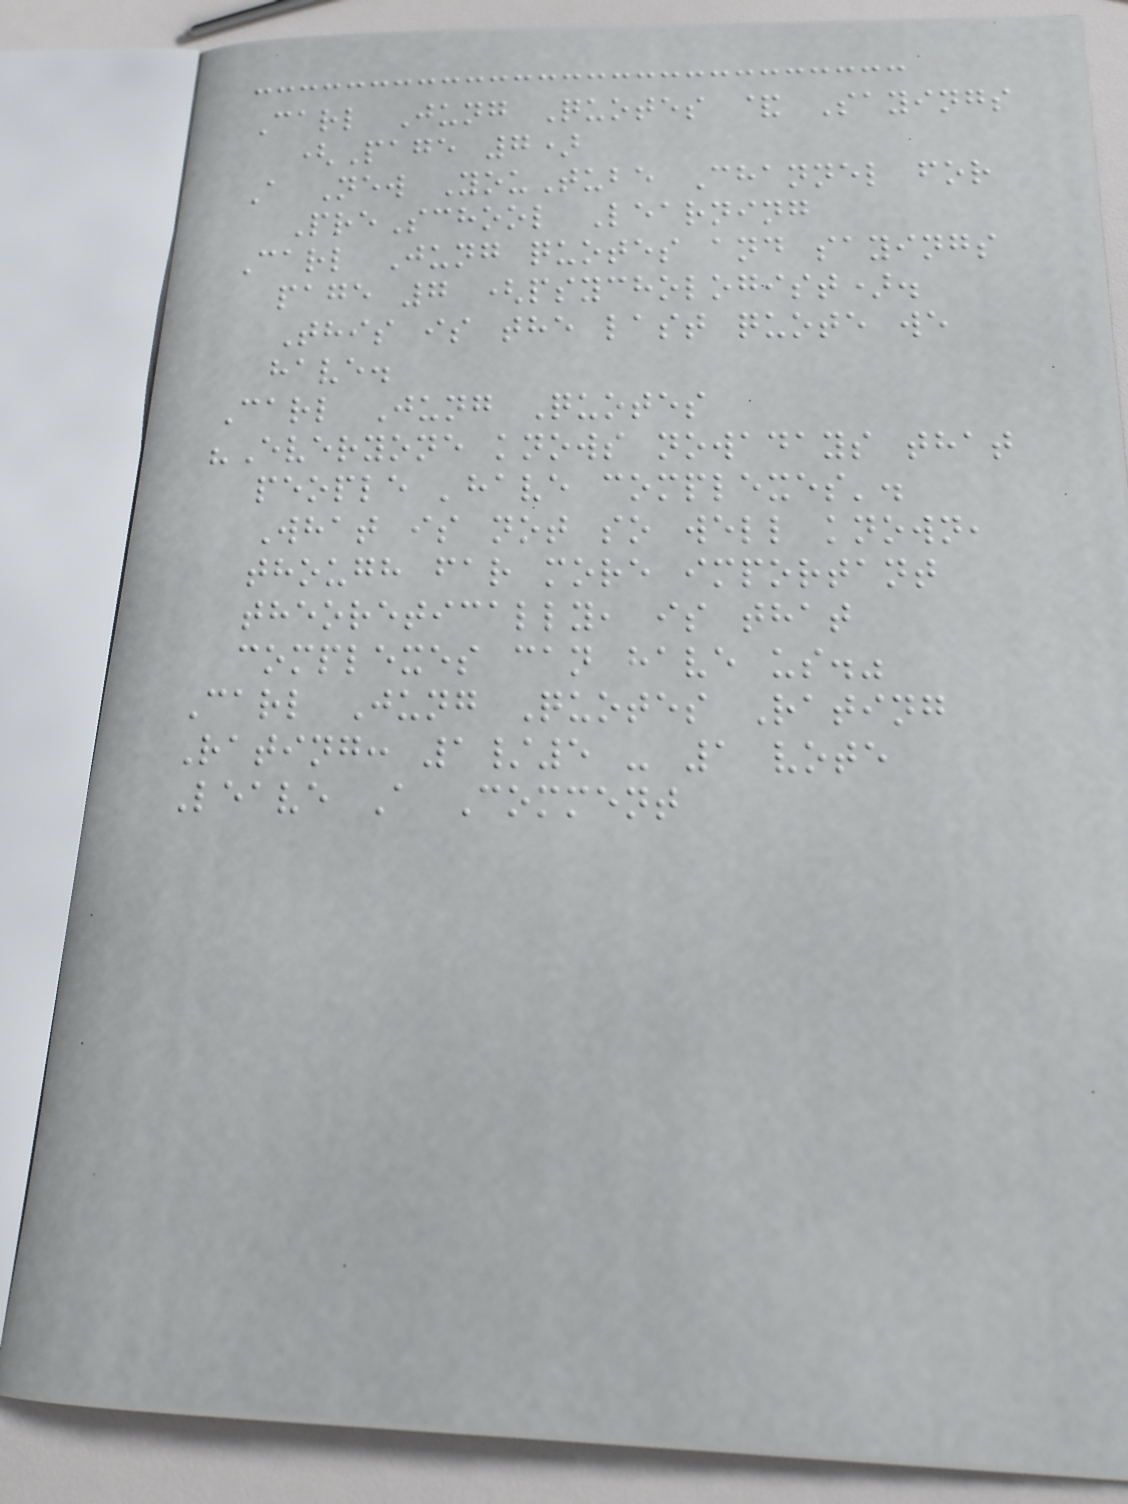Carl Jung Quotes & Sayings
(Page 7)
A New YouTube Channel for
PreSchool Learning
Carl Jung quotes and sayings
page 7 (psychologist).
This is the last quote we
have.
Carl Jung Quotes
"Everyone knows nowadays that
people 'have complexes'.
What is not so well known,
though far more important
theoretically, is that
complexes can have us."
Carl Jung Quotes Rating
Rating: 1/5 - 1 vote
Leave A Comment
